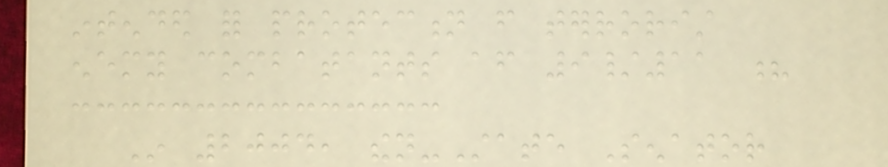intended for protection from terrorist
enemy combatants after 9/11 ?
In 2004, then-State Senator
